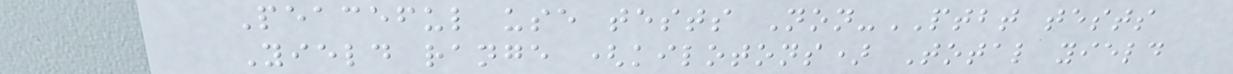Peaceful use tests Non-PTBT tests
Yield range (kilotons) Total yield
